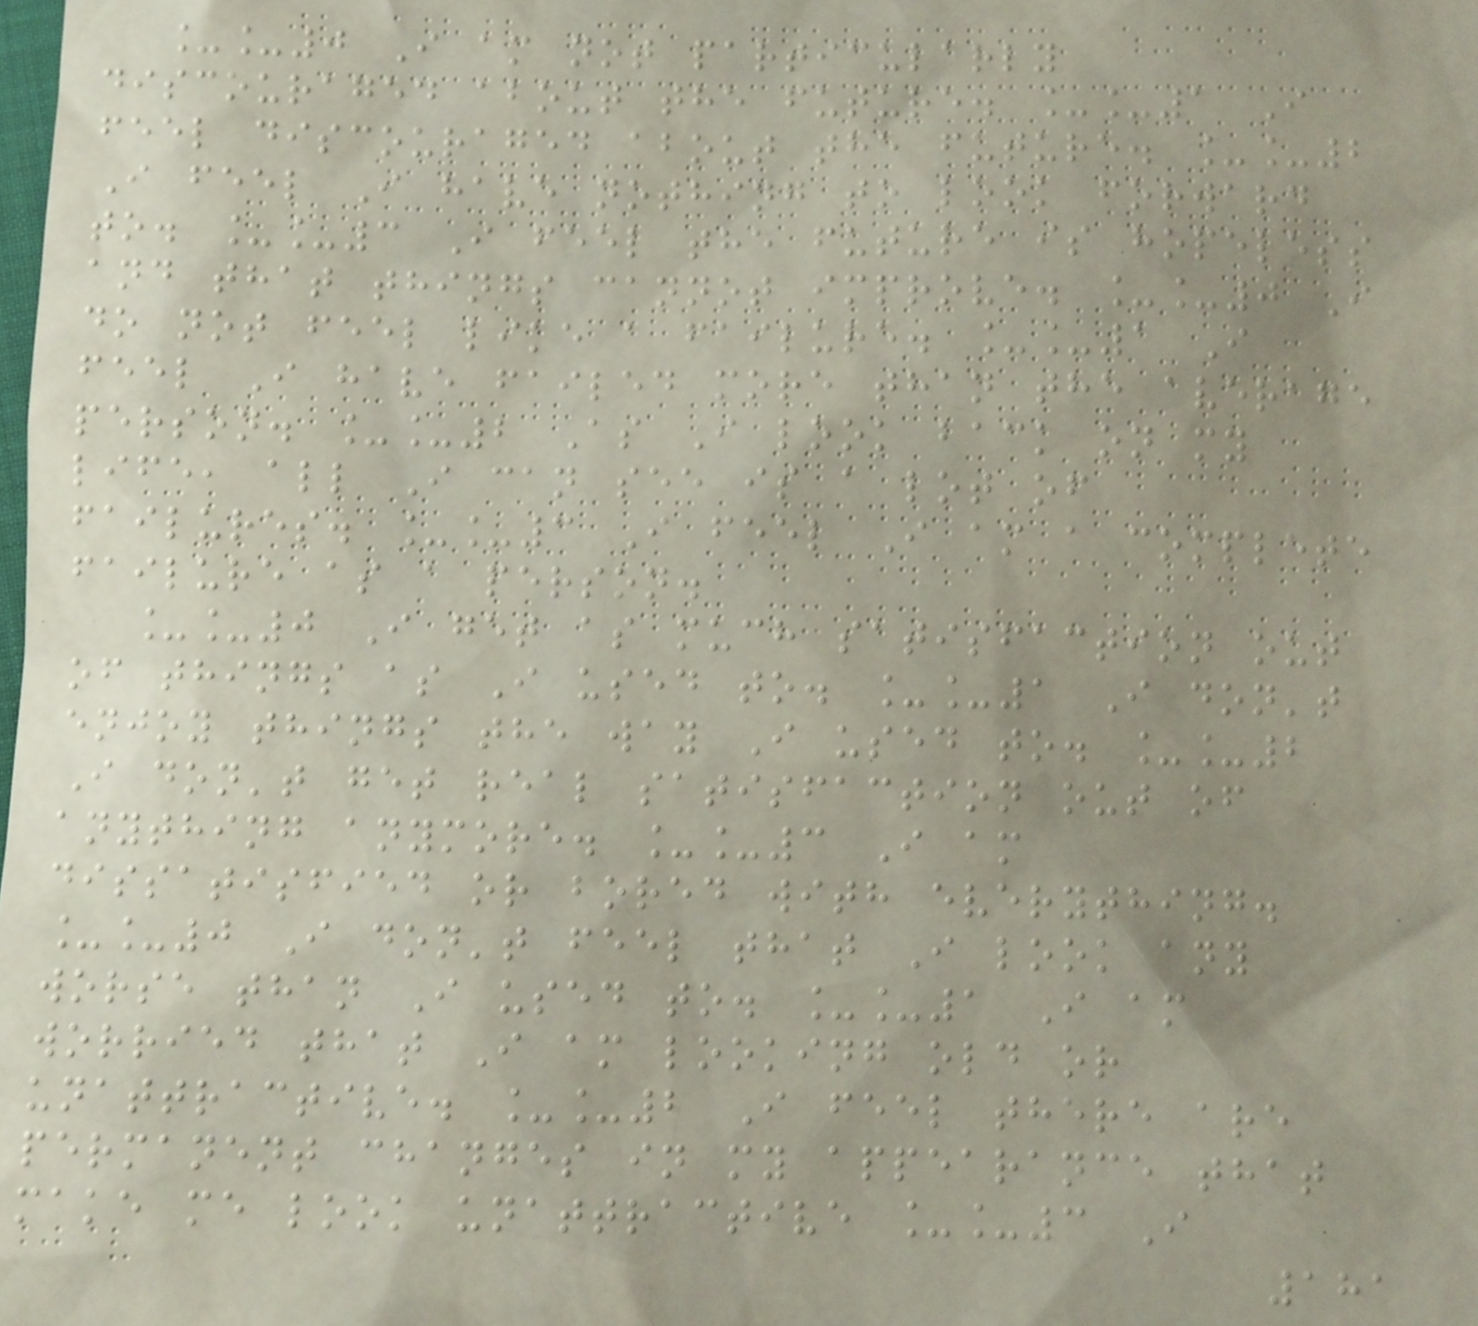__0 I am not particularly
discouraged about the future. __1 I
feel discouraged about the future. __2
I feel I have nothing to look forward
to. __3 I feel the future is hopeless
and that things cannot improve. __0 I
do not feel like a failure. __1 I
feel I have failed more than the average
person. __2 As I look back on my
life, all I can see is a lot of
failures. __3 I feel I am a complete
failure as a person.
__0 I get as much satisfaction out
of things as I used to. __1 I don't
enjoy things the way I used to. __2
I don't get real satisfaction out of
anything anymore. __3 I am
dissatisfied or bored with everything.
__0 I don't feel that I look any
worse than I used to. __1 I am
worried that I am looking old or
unattractive. __2 I feel there are
permanent changes in my appearance that
make me look unattractive __3 I
181
